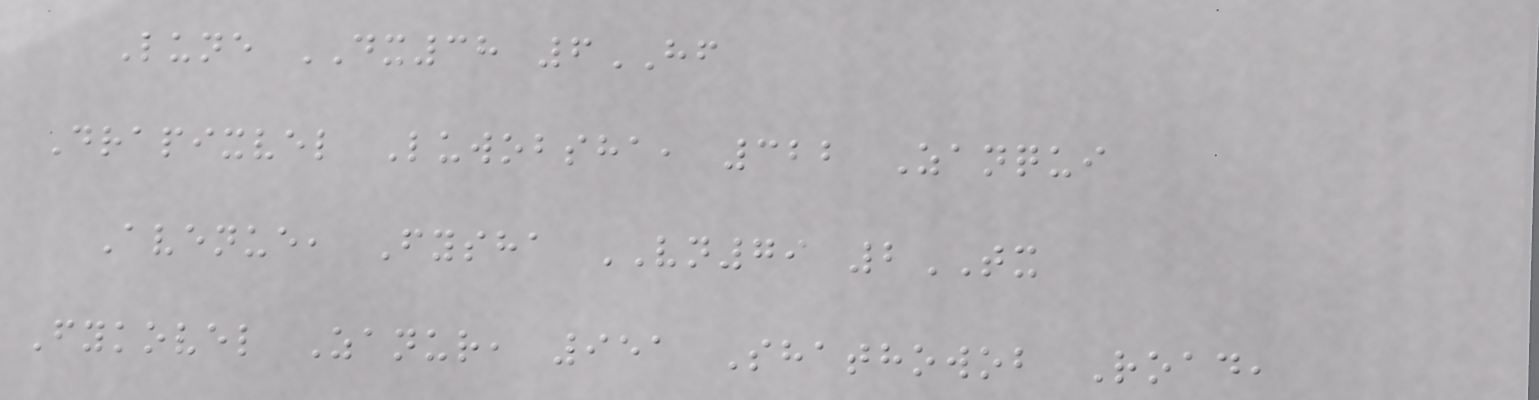Lune DX38 6HF
Drapixvel Luwobsha, 322 Zanqui
Avenue, Fysha VN79 2TX
Fykovel Zanur, 951 Shathowob Road,
